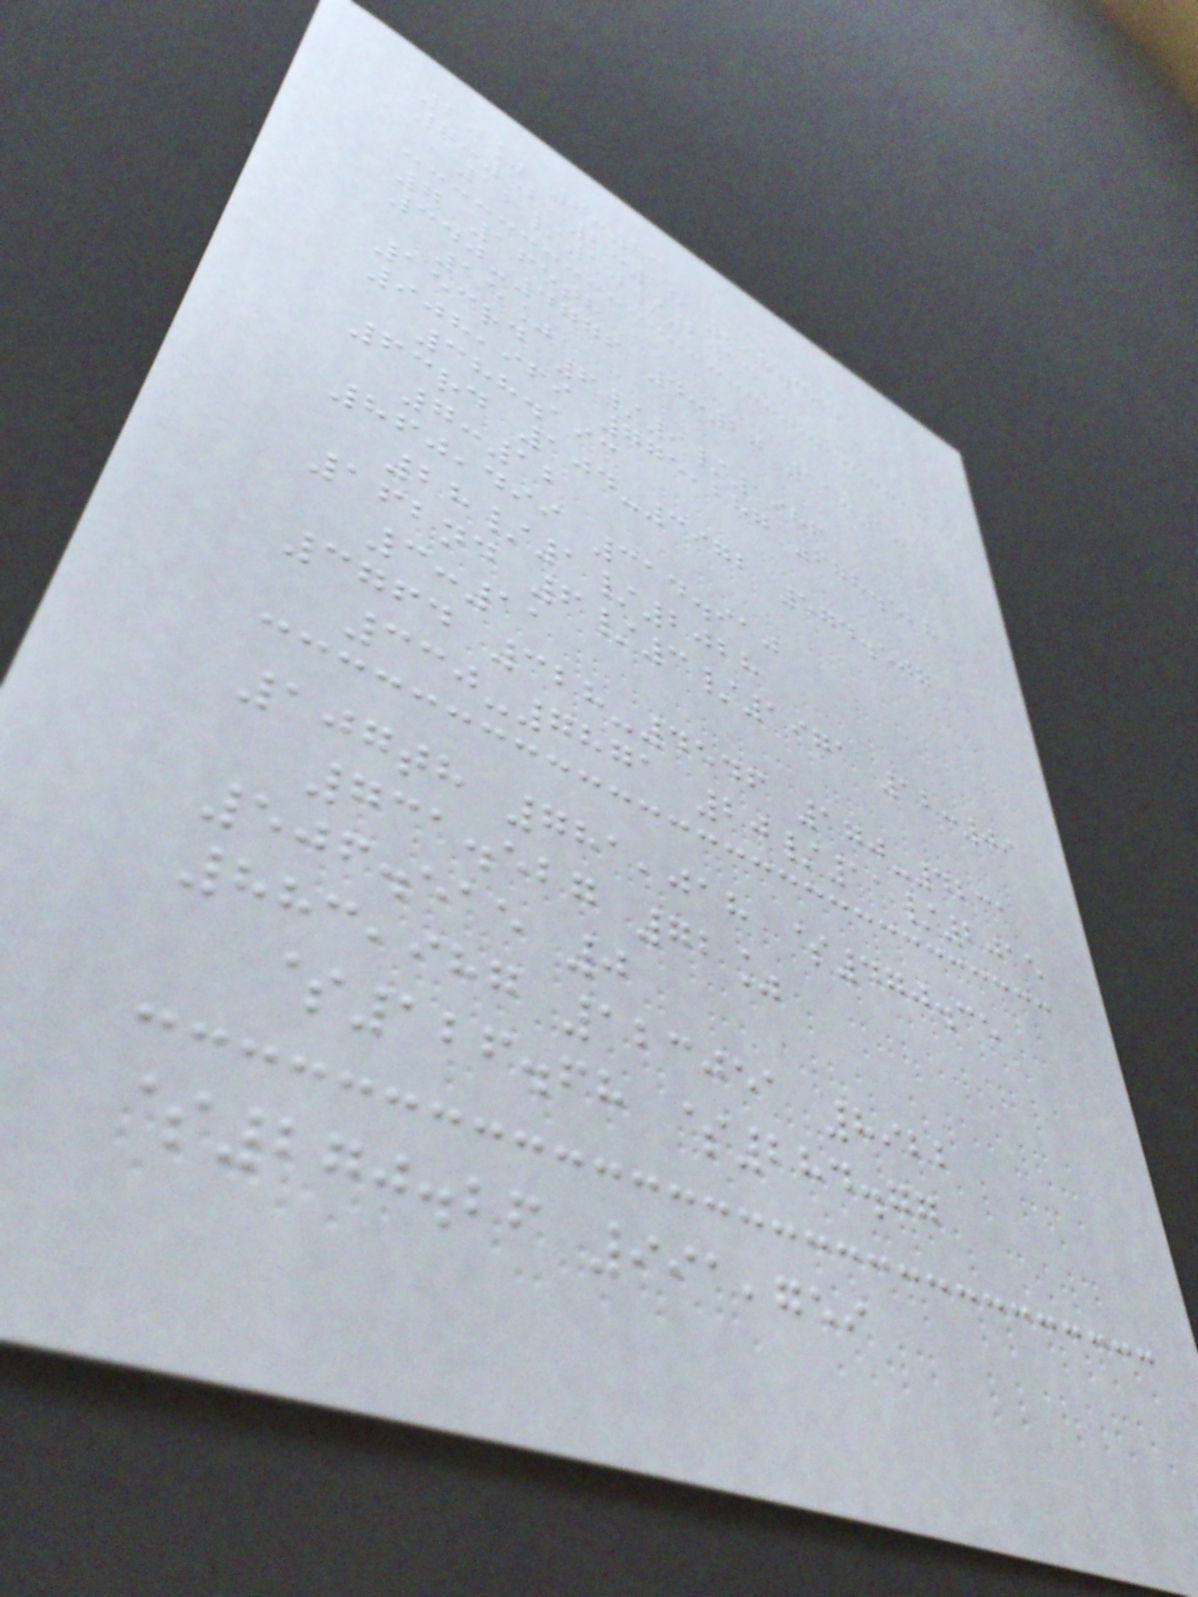20% 7:23
7:52 2:28 908.397
12/10/2014
7 165th
340-4776 4:27 11:10
15%
153rd 6/9/1986
908,969 775,287 678.528
388.193
63rd 104-3972 574.507
7:12
860,499 314.910
28/1/2028
162nd 6/3/1971 12:09
3:11
3764 328-4546 170-4231
330-7871 20/11/2015
107th 781,018 $470.35
731.527 72%
506.515 0
883,987 123051 8922
$126.68 $284.77
$270.26 991,759
